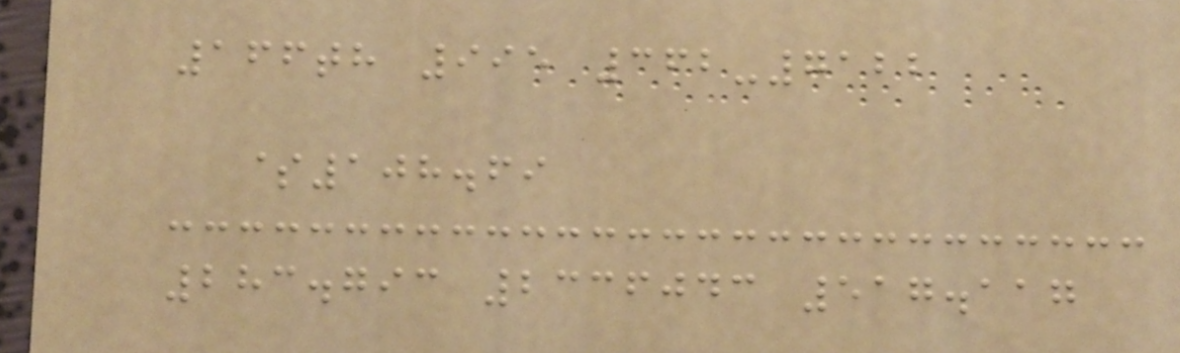166th 995 362-7122
$108.69
283.793 2336043 517.117
